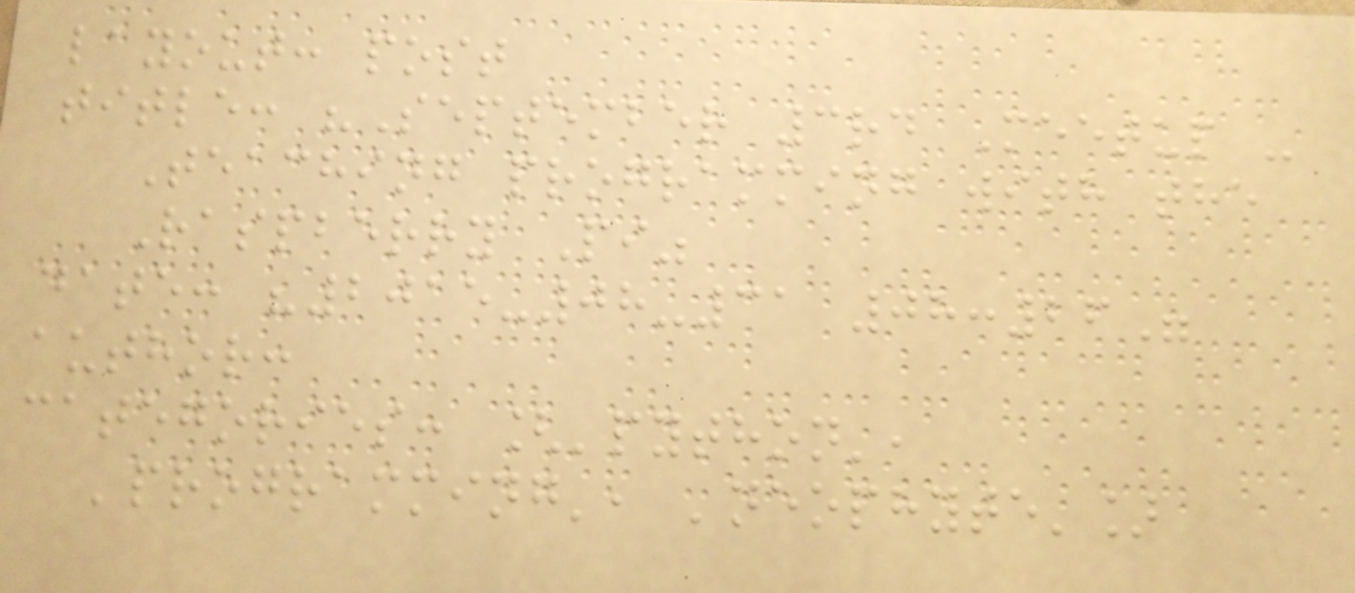layout: post
title: "September 3rd Meetup -
Teaching programming with the
Raspberry Pi"
date: "2015-08-31 08:26"
author:
categories: ['python',
'programming', 'neophyte']
